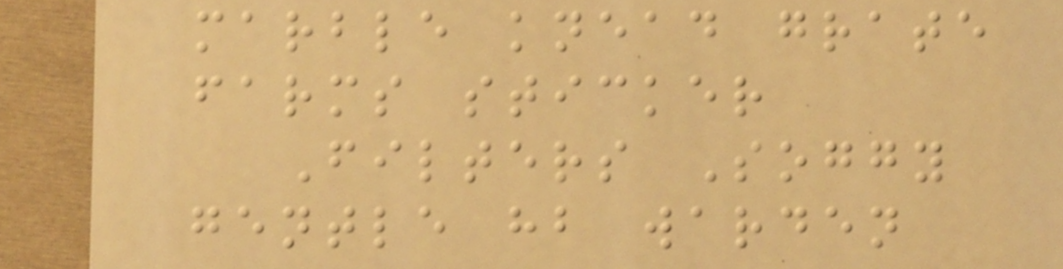marble knead grate
farms sticker
Filters Soggy
gentle hb warden
